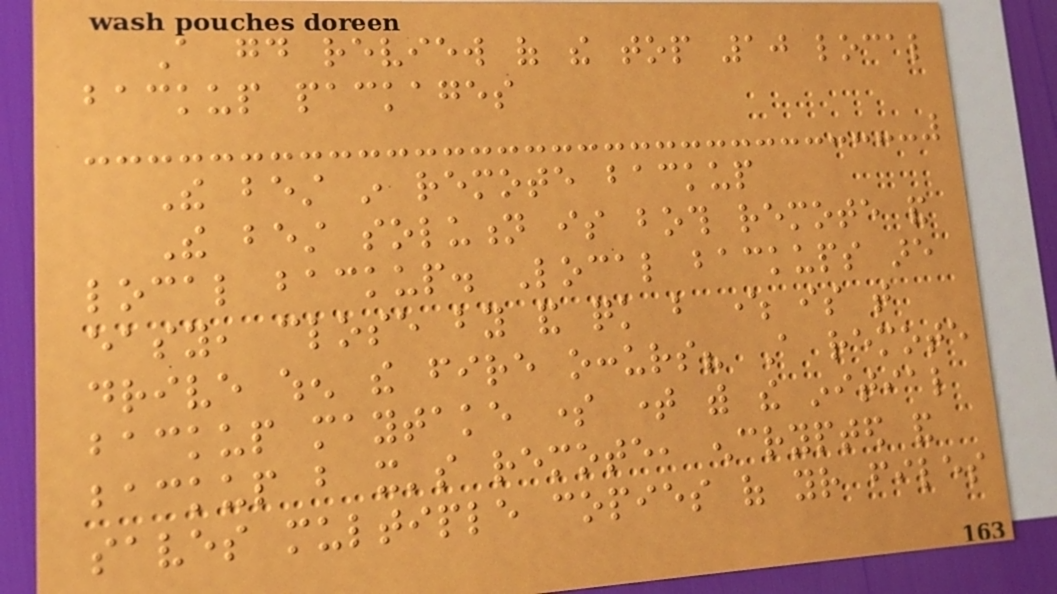A good review of the top 10 local
backup packages
The best in remote backup
The best solution is both remote and
local backup. Local backups are
easy, close by and quick but where is that
drive when the fire occurs? A remote
backup maytake some time with the initial
backup but it's remote, encrypted and
saves multiple copies of your files
